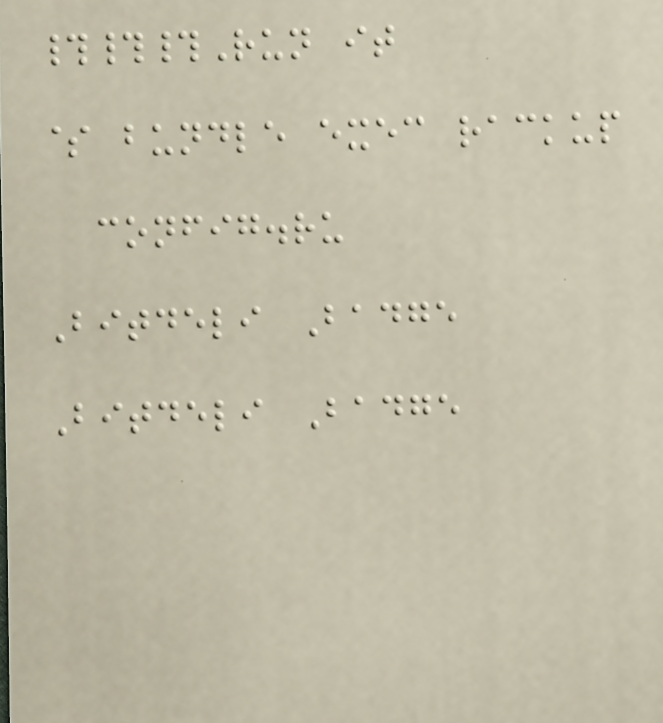###Run it
$ bundle exec rackup
config.ru
Bitdeli Badge
Bitdeli Badge
